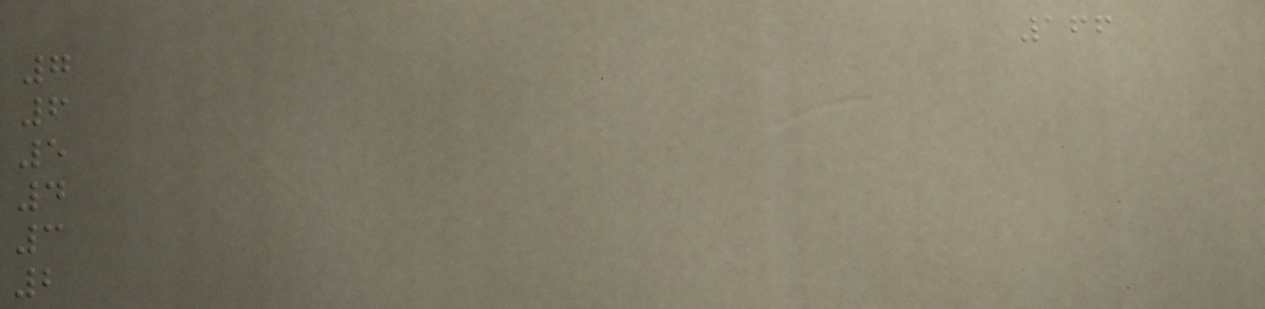166
7
6
5
4
3
2
